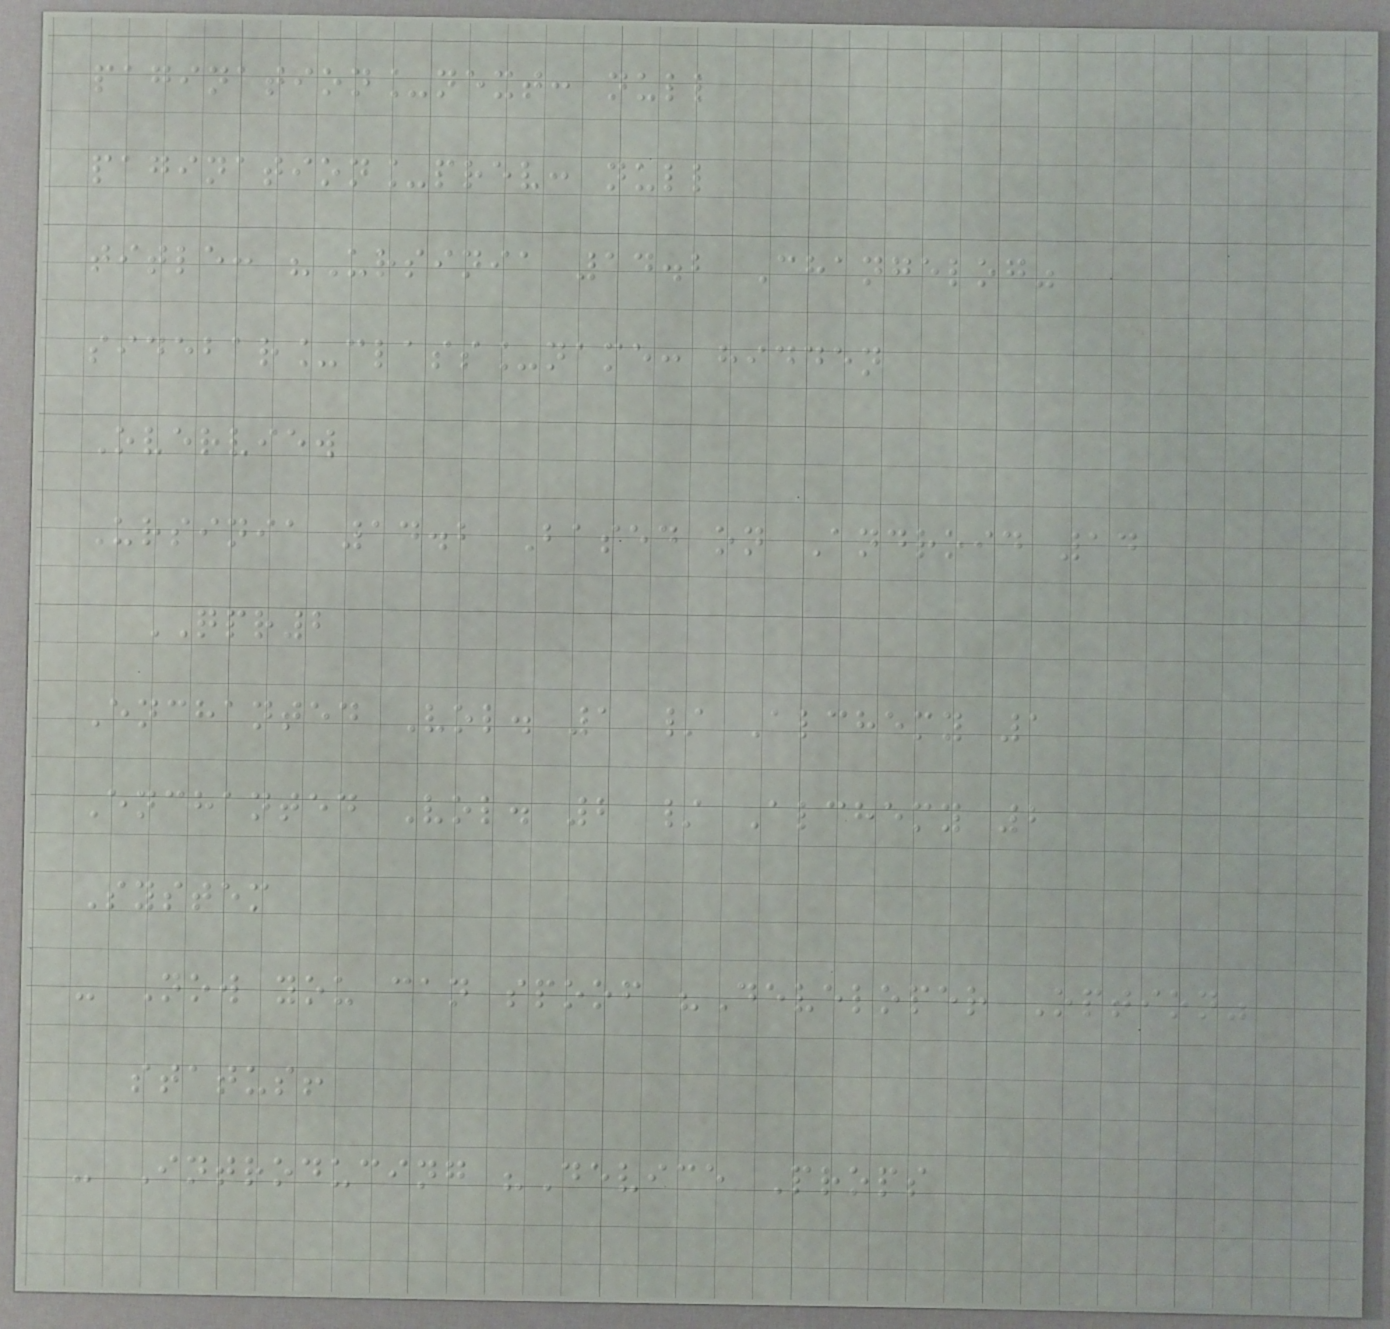pagination_next: null
pagination_prev: null
title: "Ursinia 14.2 Changelog"
sidebar_class_name: hidden
Overview
Ursinia 14.2 Based on Android 14
QPR2
Enchanted Vol. 1 / Alchemy 1
Enchanted Vol. 2 / Alchemy 2
System
- Now you can spoof "Developer Option"
status!
- Introducing "Device Props
